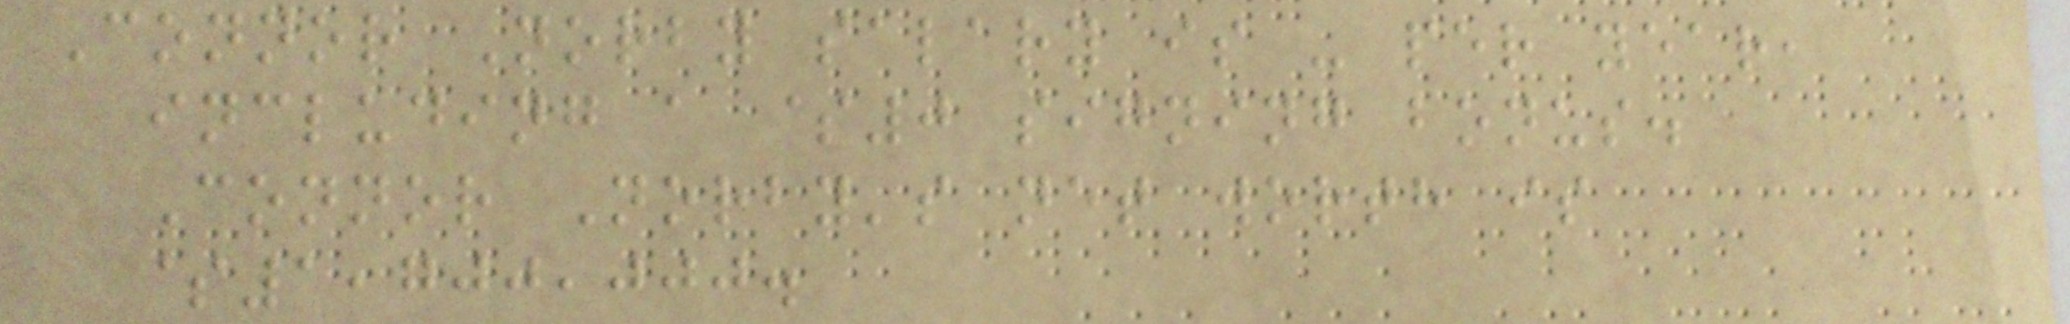Connor Norby salary is - per year,
including a $0 signing bonus.
Connor Norby's net worth is
$1,700,000.
